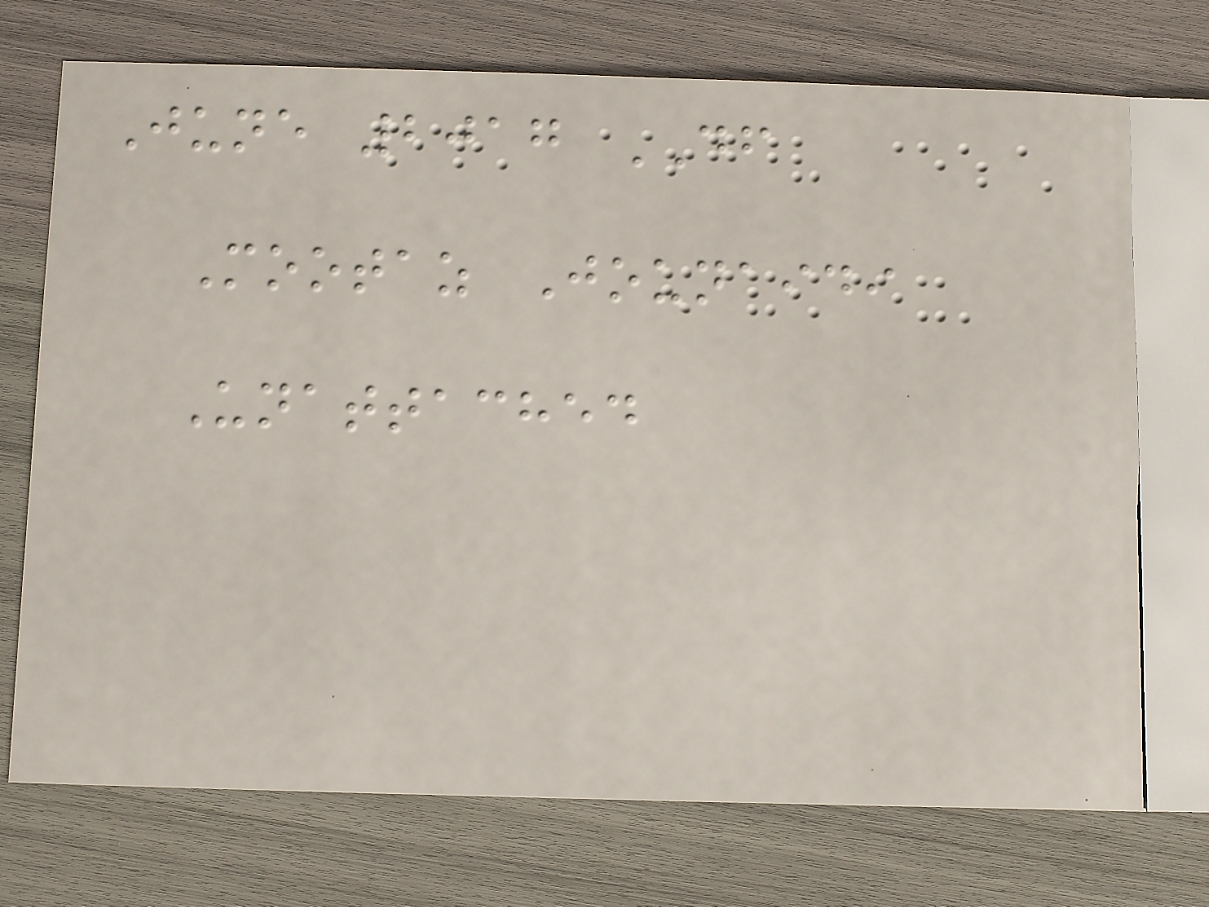June 2017 DF
Mootaz Jounaidi
Unattached
